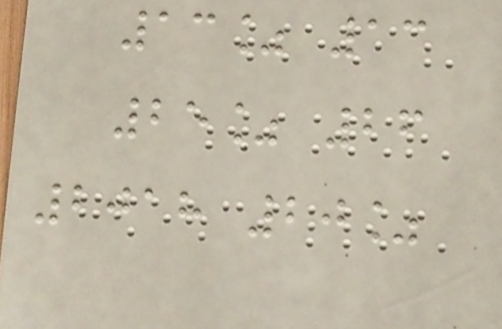13% 13
25% 26
2018 20%
